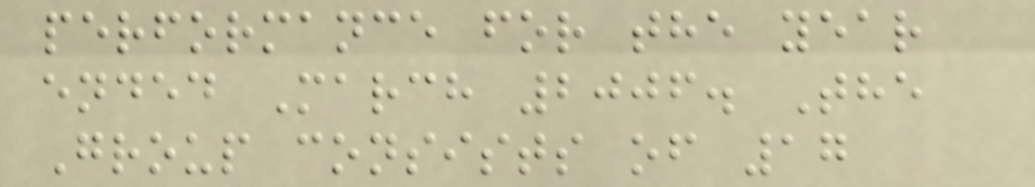performance for the year
ended March 2006. The
Group consists of 17
